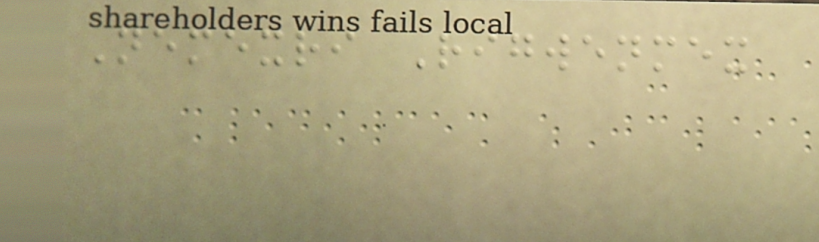Nemexri Rigwenmex
